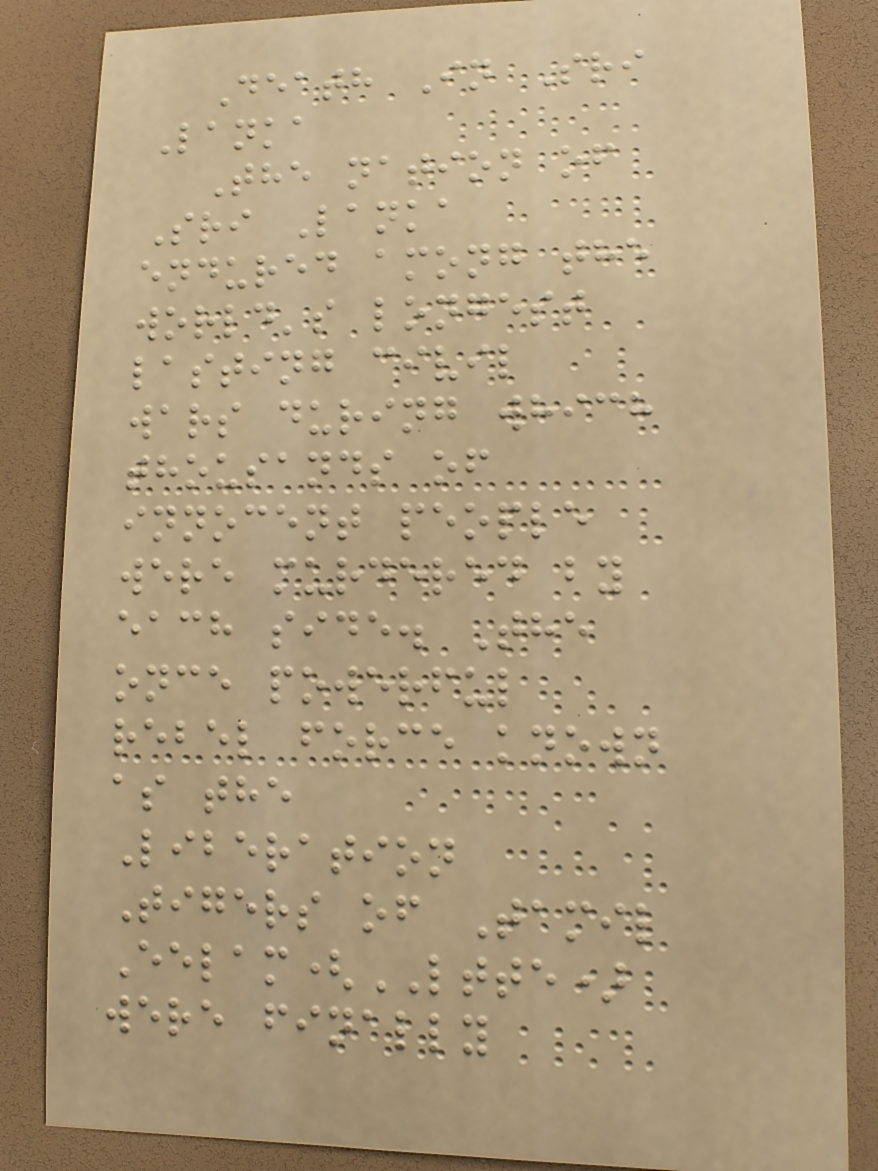Death In Sri
Lanka
The nation of
Sri Lanka
endured among the
world's longest
lasting civil
wars during which
thousands of
innocent people
were murdered by
each side. The
once powerful
rebel force known
as the
Liberation
Tigers of Tamil
Eelam(LTTE)
were finally
